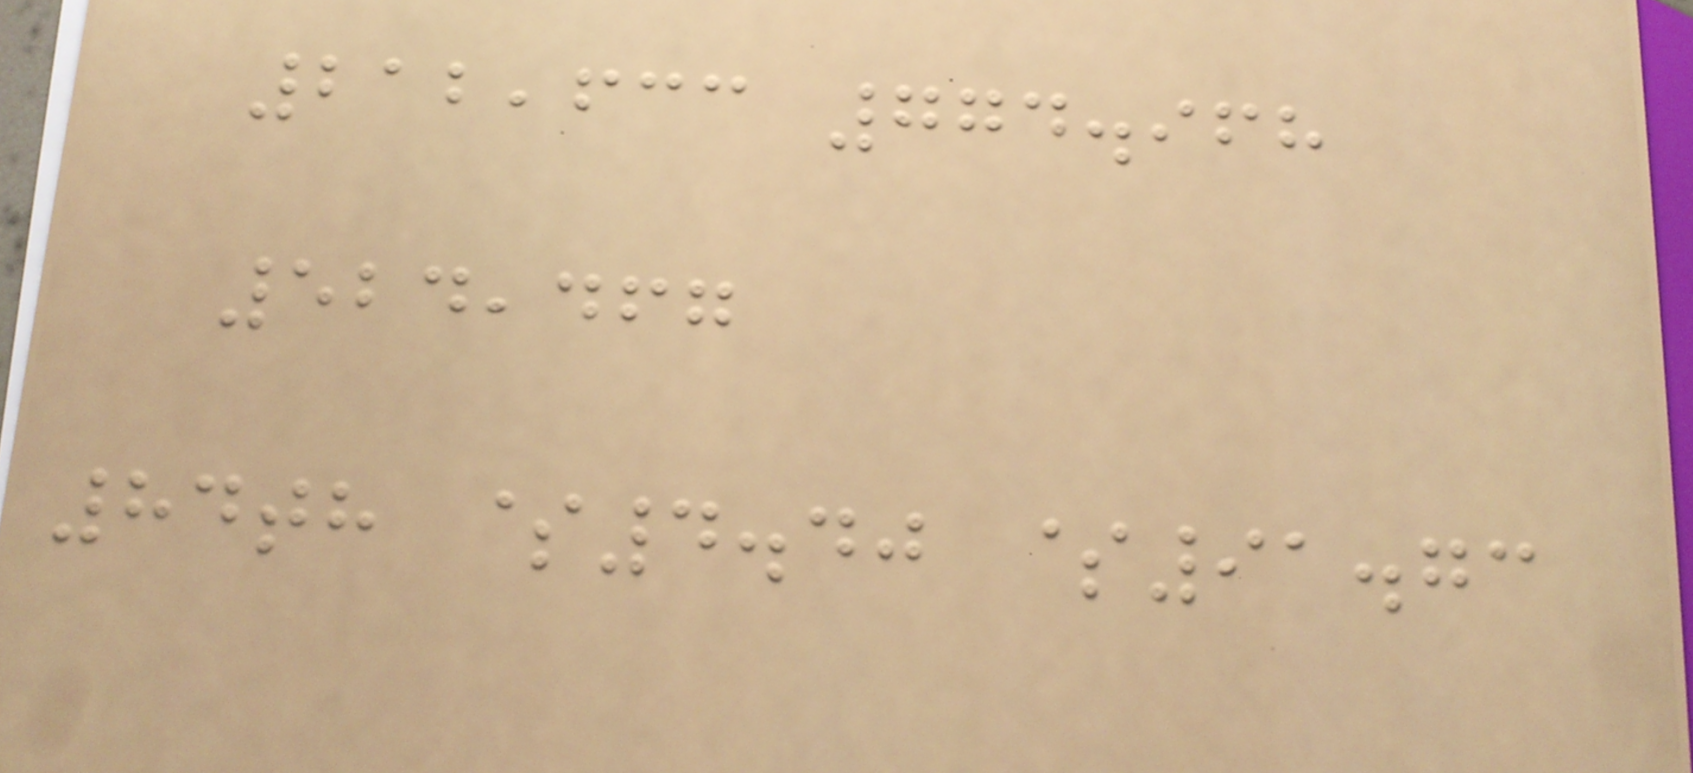212,633 774.968
524,467
84th $4.40 $91.73
